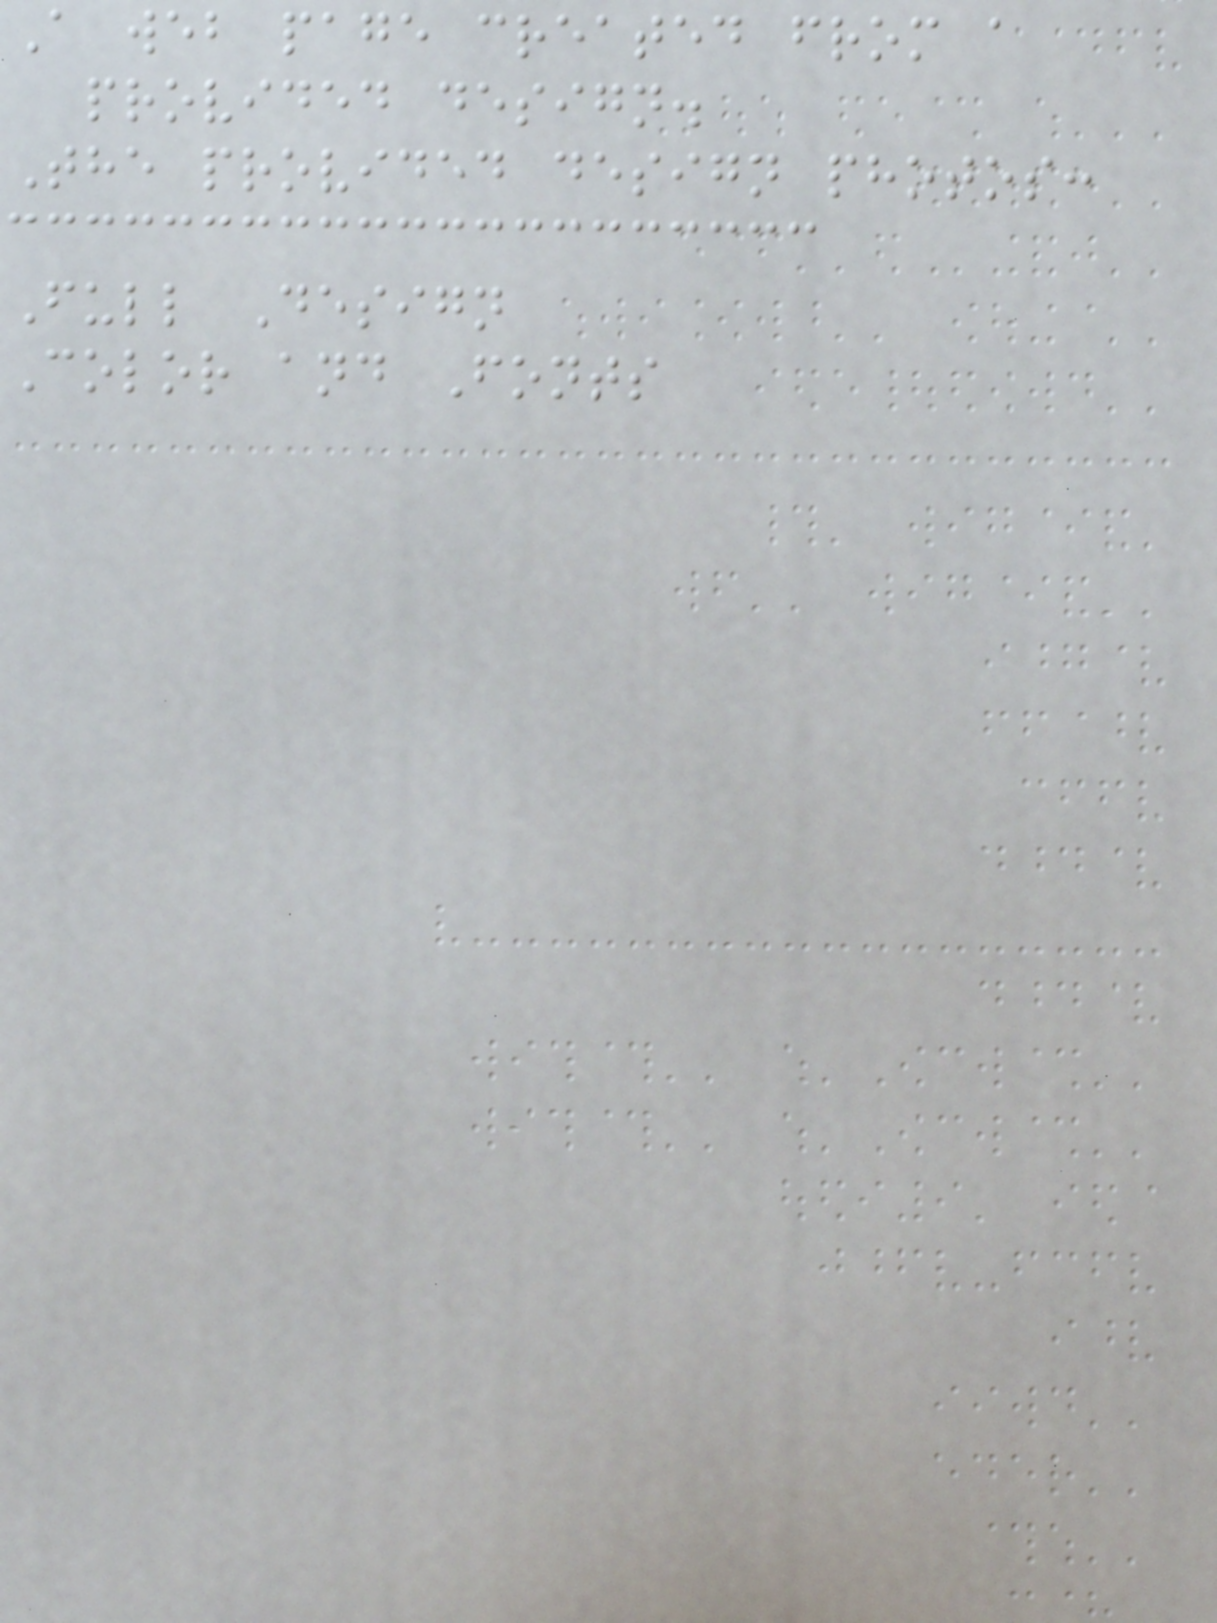A web page created from a
provided design.
The provided design photos:
Full Design
Color and Fonts
